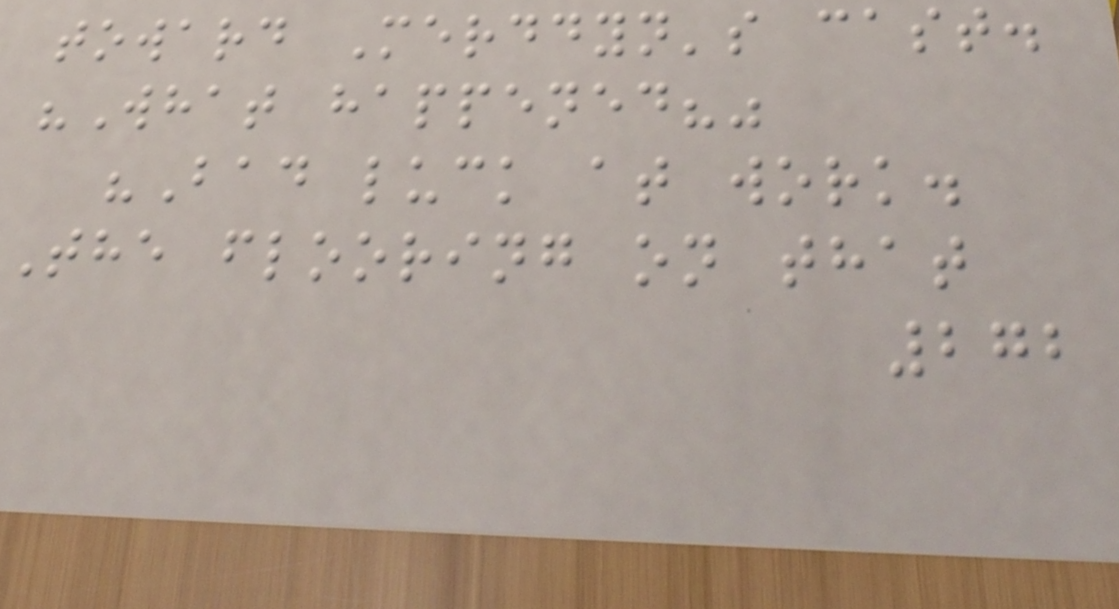toward Merddyn's cast.
"What happened?"
"Bad luck at work.
The flooring on that
272
